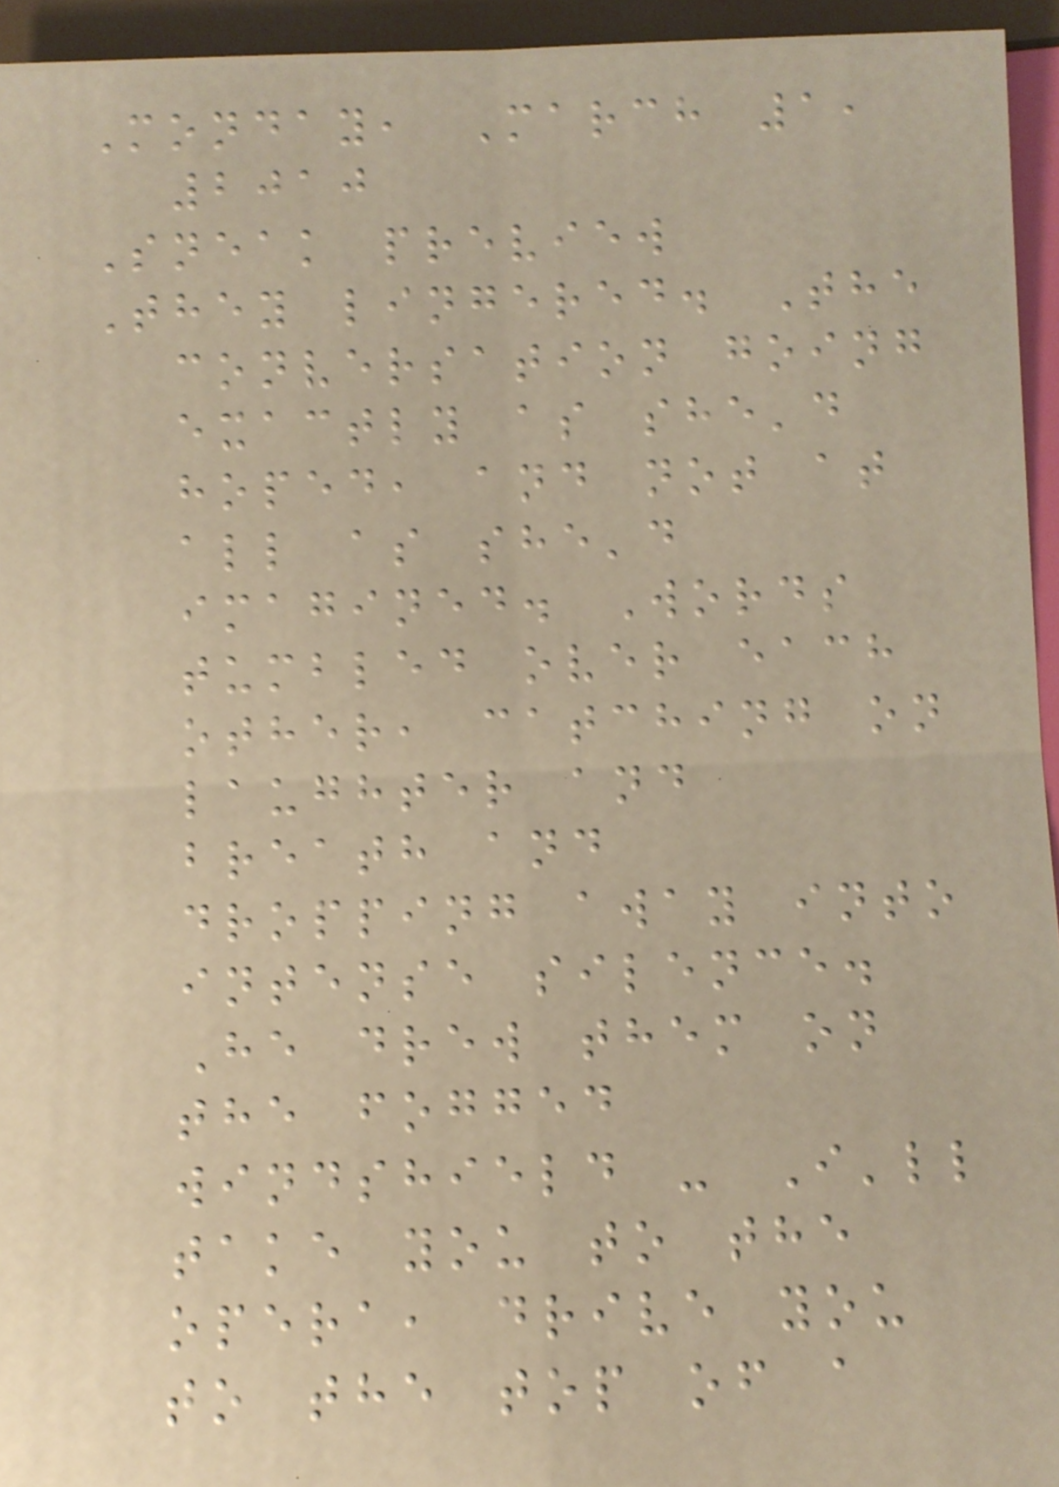Monday, March 1,
2010
Sneak preview
They lingered. The
conversation going
exactly as she'd
hoped, and not at
all as she'd
imagined. Words
tumbled over each
other, catching on
laughter and
breath and
dropping away into
intense silence.
He drew them on
the fogged
windshield - I'll
take you to the
opera, drive you
to the top of a
